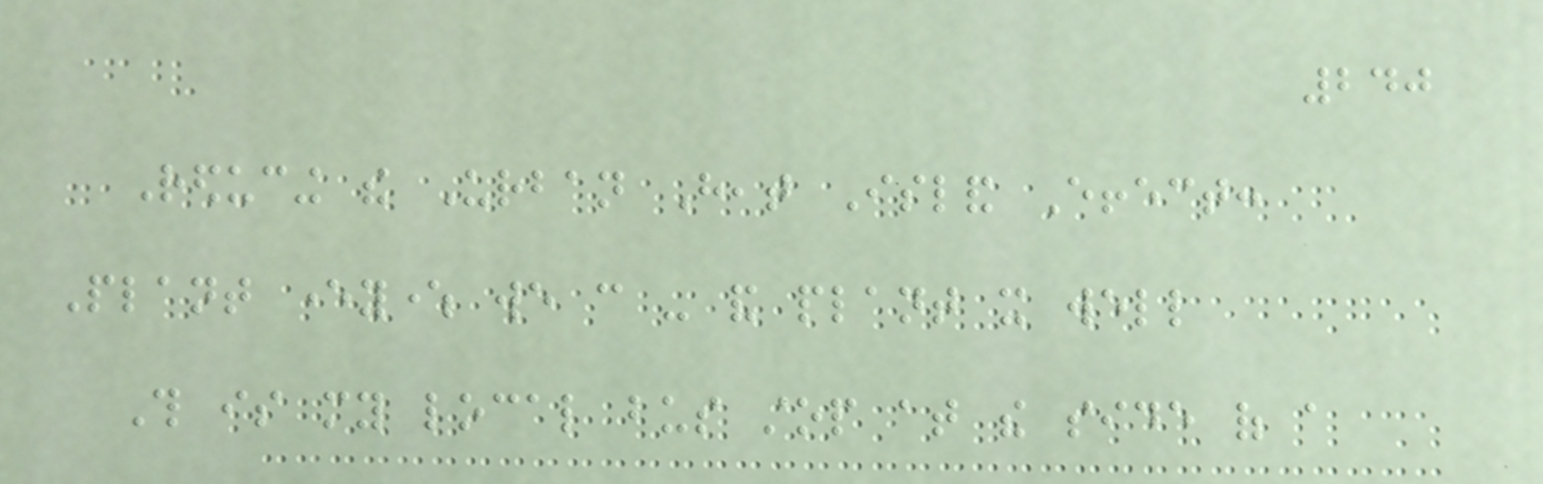240
Reducing the Urban Heat Island Effect:
Plant everywhere we can - and plant it well
This is my local bus stop at the side of a
